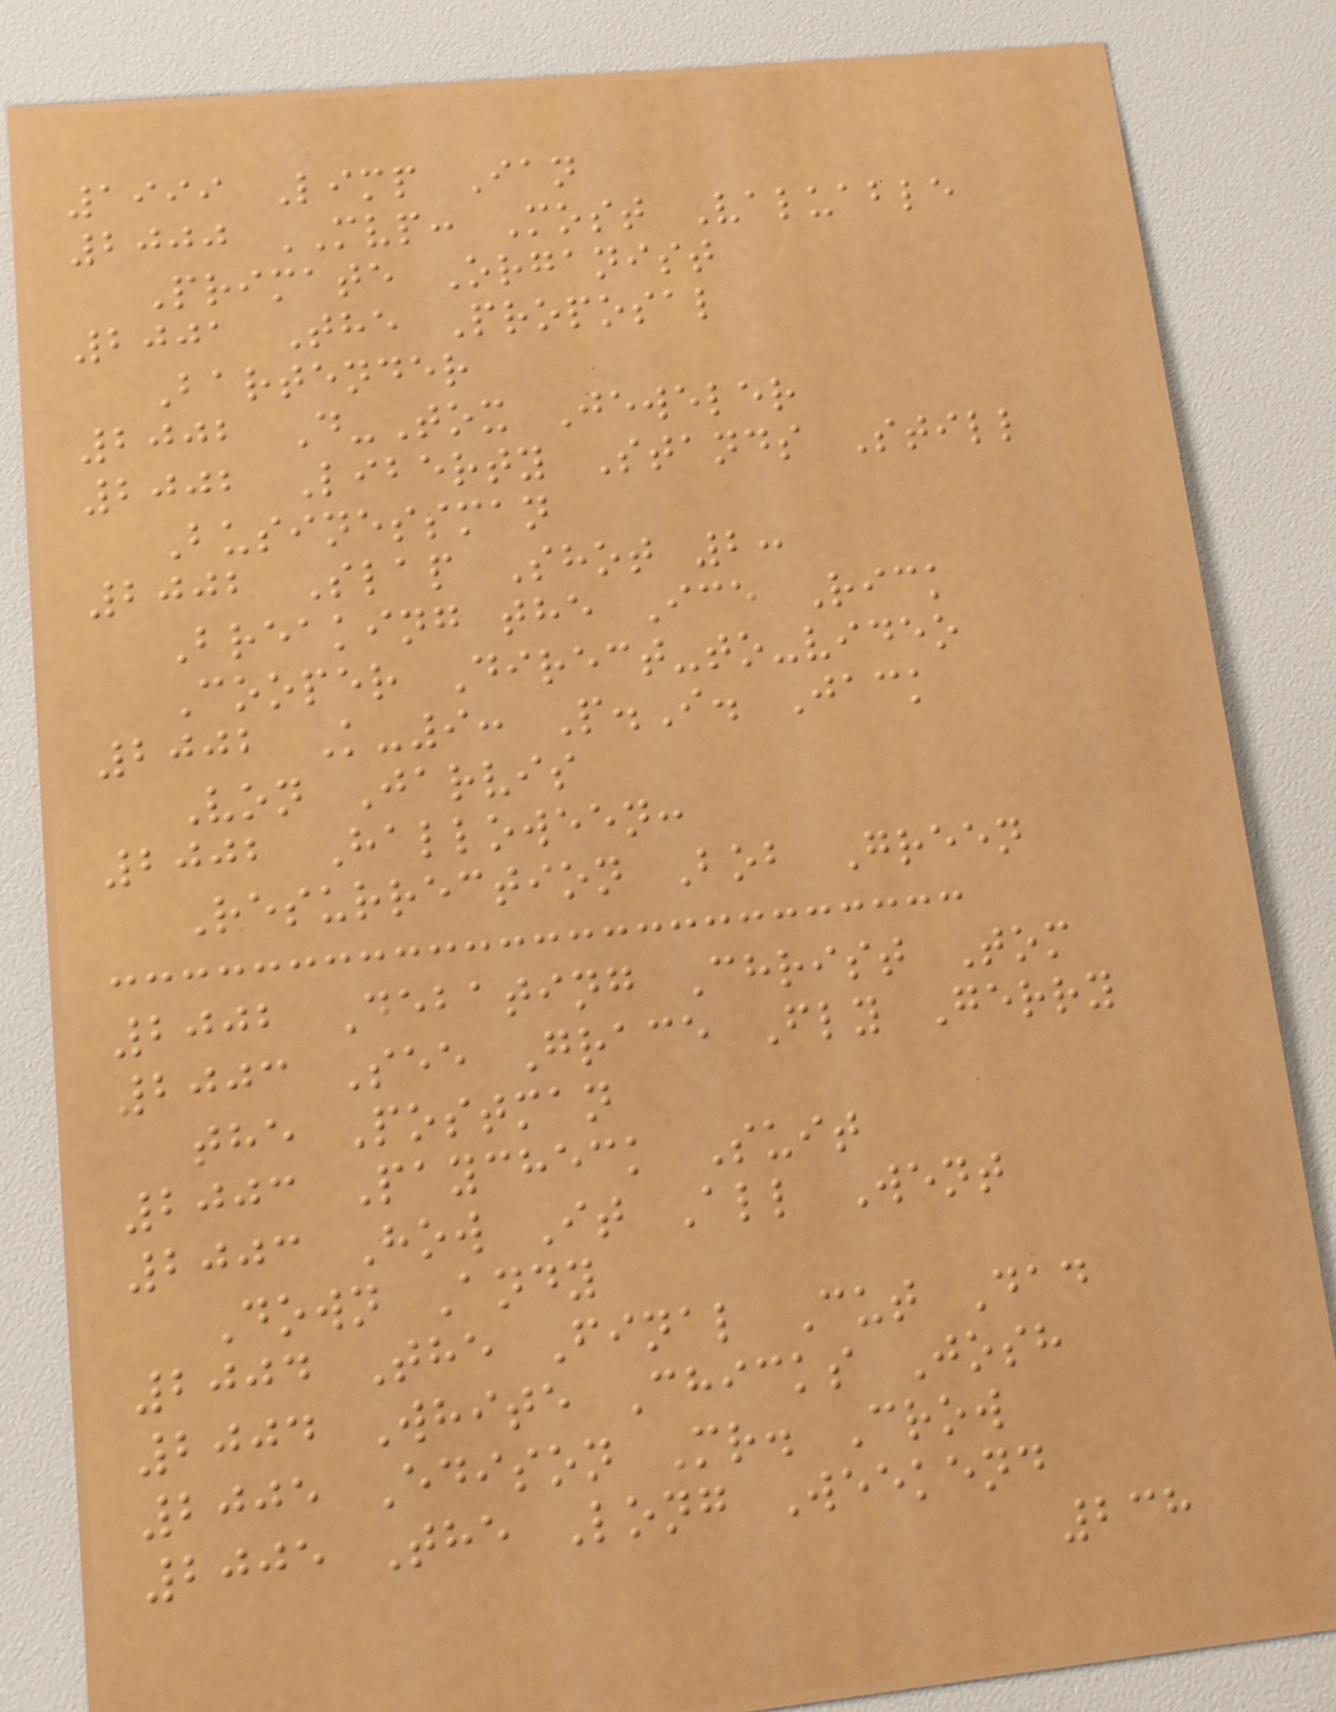1999 Limp Ian
2000 MVP: Most Valuable
Primate Organist
2001 The Proposal
Bartender
2002 D-Tox Jeweler
2002 Liberty Stands Still
Businessman
2002 Slap Shot 2:
Breaking the Ice Rick
Cooper Direct-to-video
2002 K-9: P.I. Jack
Von Jarvis
2002 Halloween:
Resurrection Bob Green
2002 Debating Christ Tom
2003 See Grace Fly Gerry
the Postman
2003 Paycheck Suit
2003 How It All Went
Down Andy
2004 The Final Cut Dad
2004 White Chicks Josh
2005 Edison Mr. Crow
2005 The Long Weekend
238
